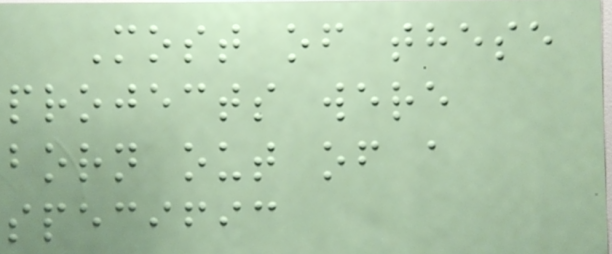Most of these
projects were
born out of a
specific
